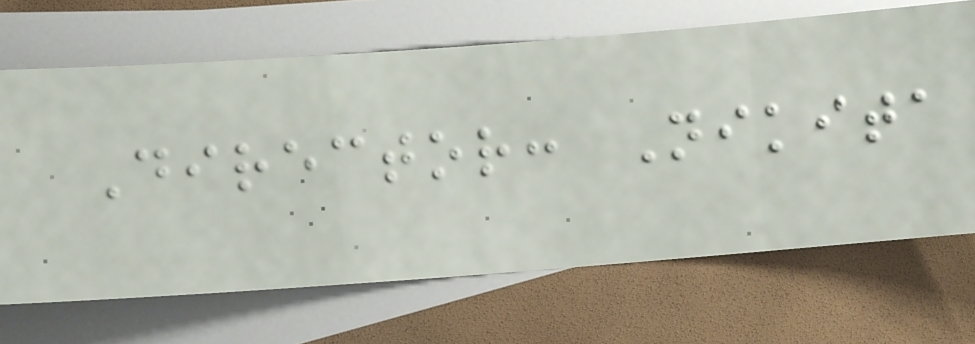Director: Nikita
